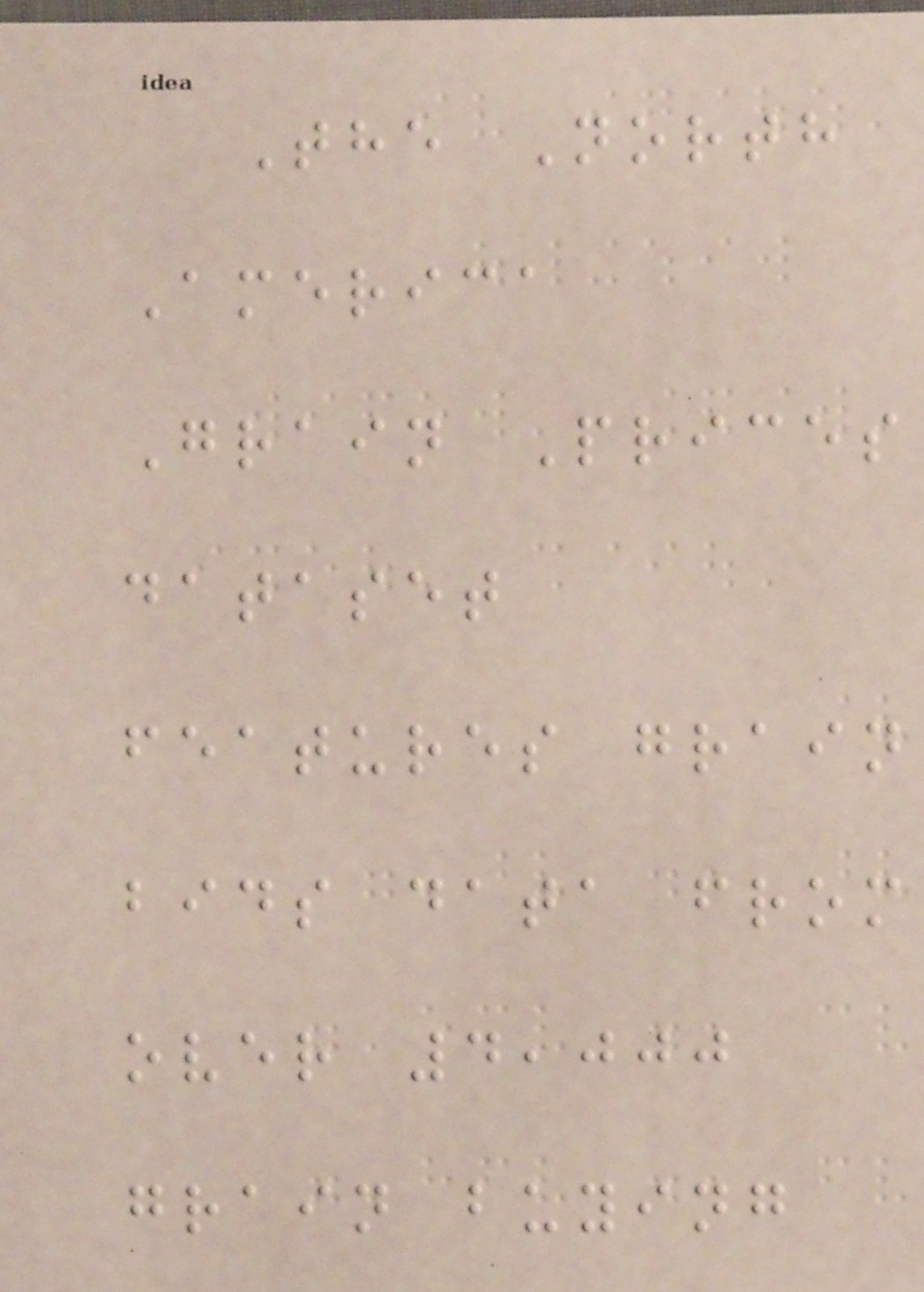The North
America
Grain Prices
dataset
features grain
bids data from
over 4,000
grain buying
